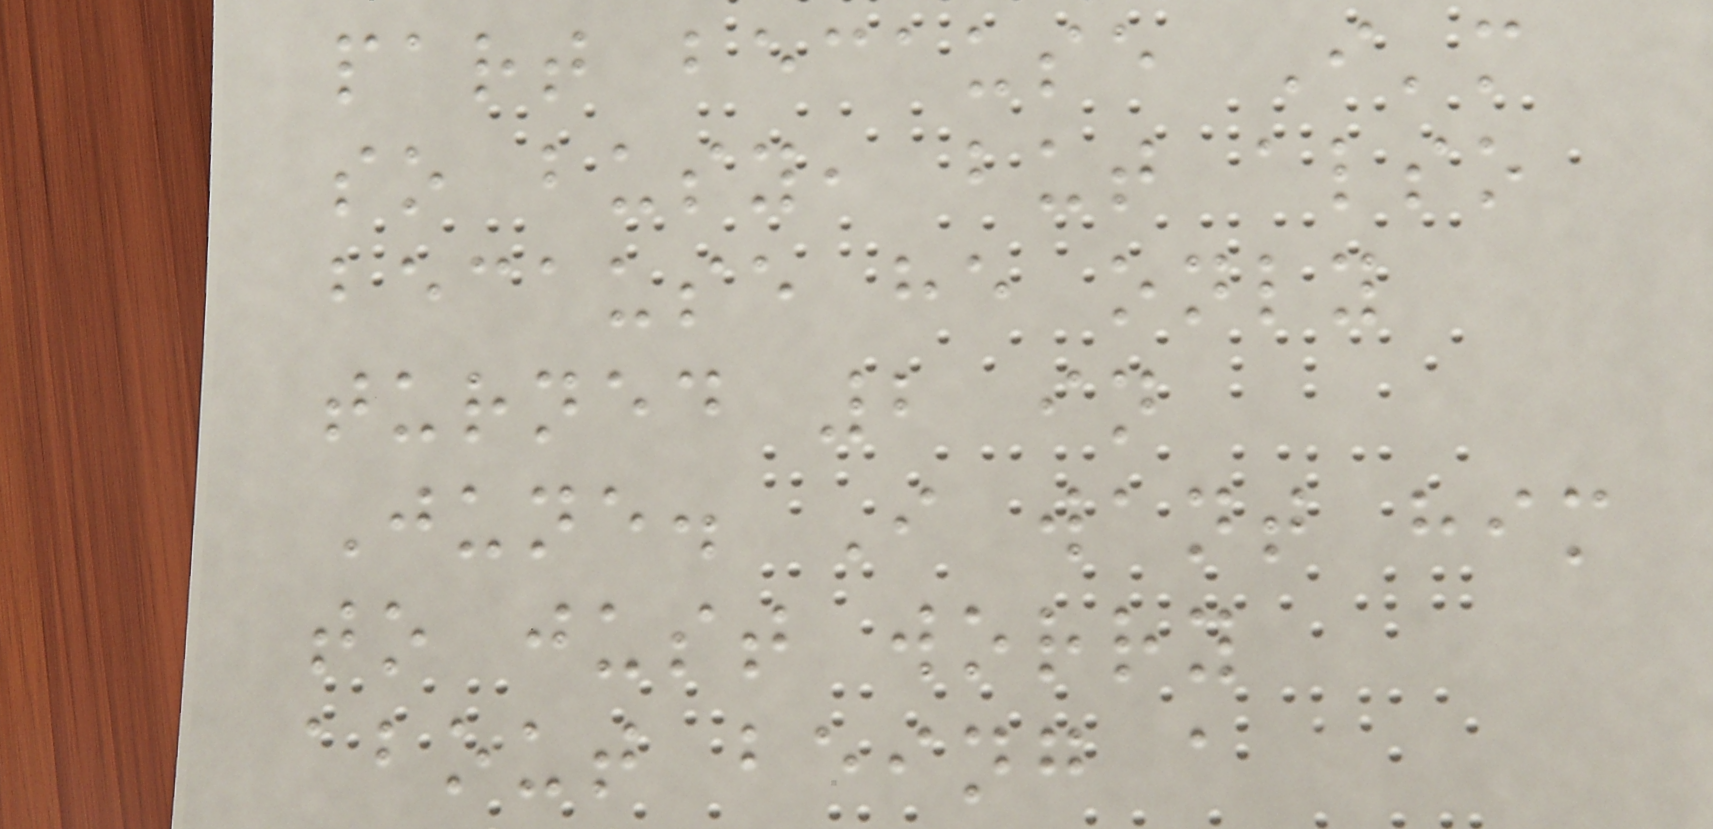part because I'm
so busy, but also
because he only
turned 2 in
June. I want him
to just worry
about being a
